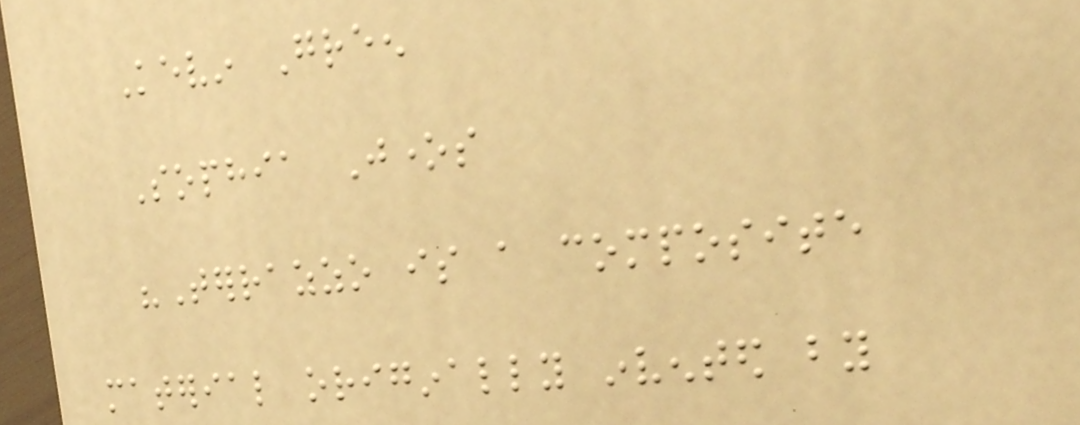Kevin Green
Sophia Jones
"Terrazzo is a composite
material originally invented by
